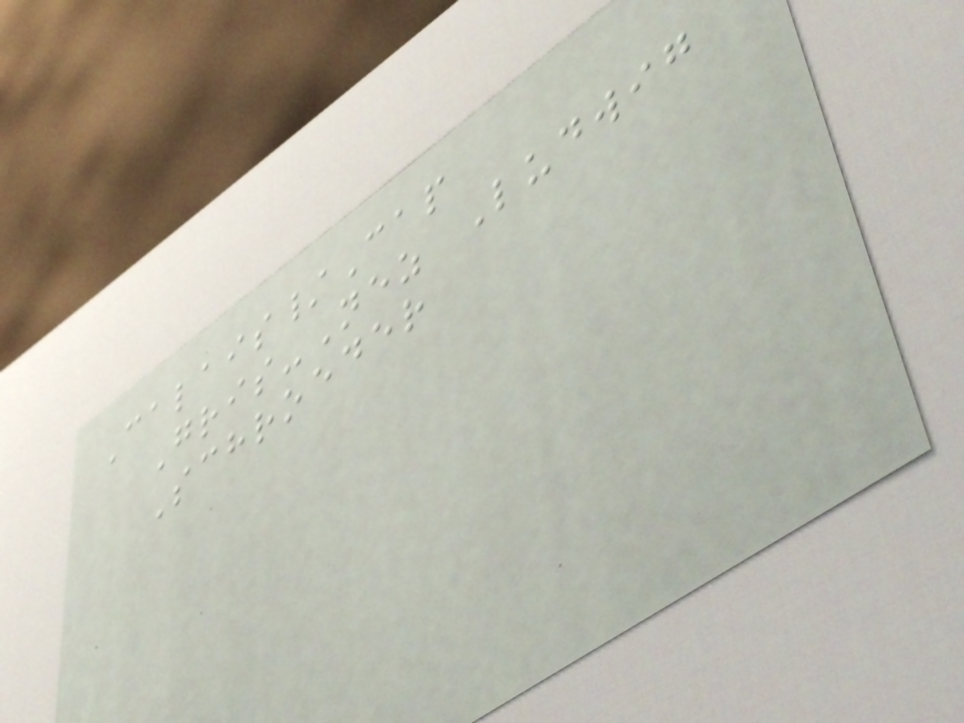Calais/Cap
Gris-Nez Ludwig
Schroeder
